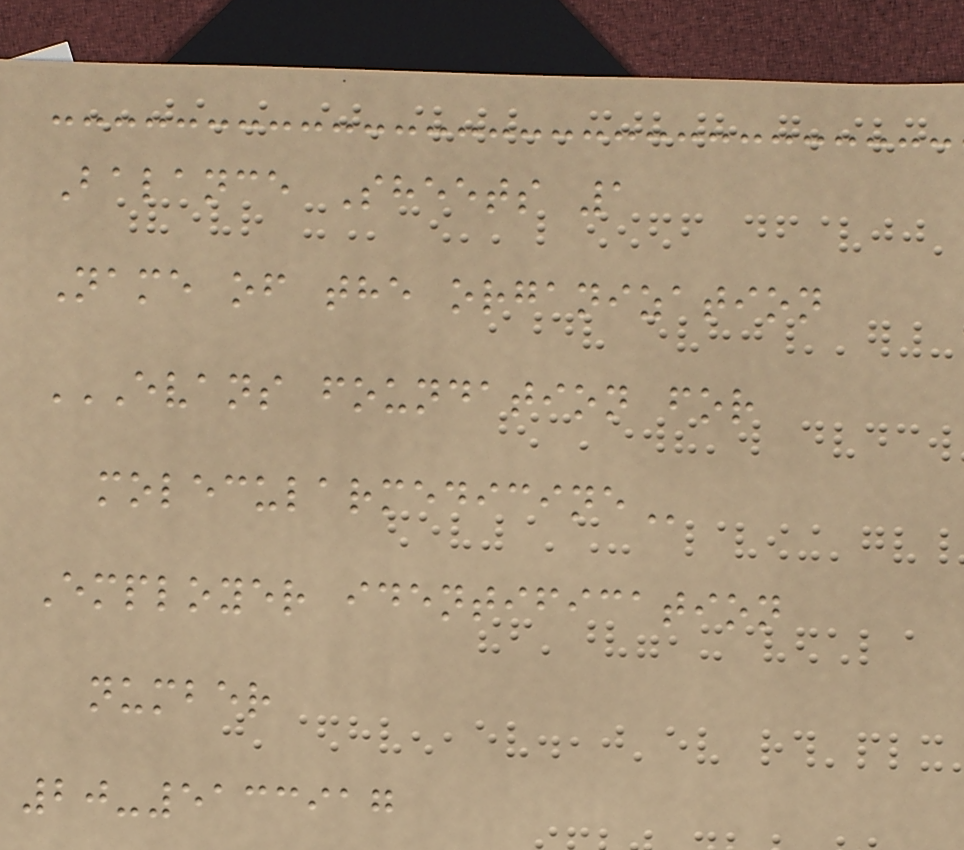Balance Sheets 1
Name of the organization
EVANS FOUNDATION FOR
MOLECULARMEDICINE
Employer identification
number
20-5133917
